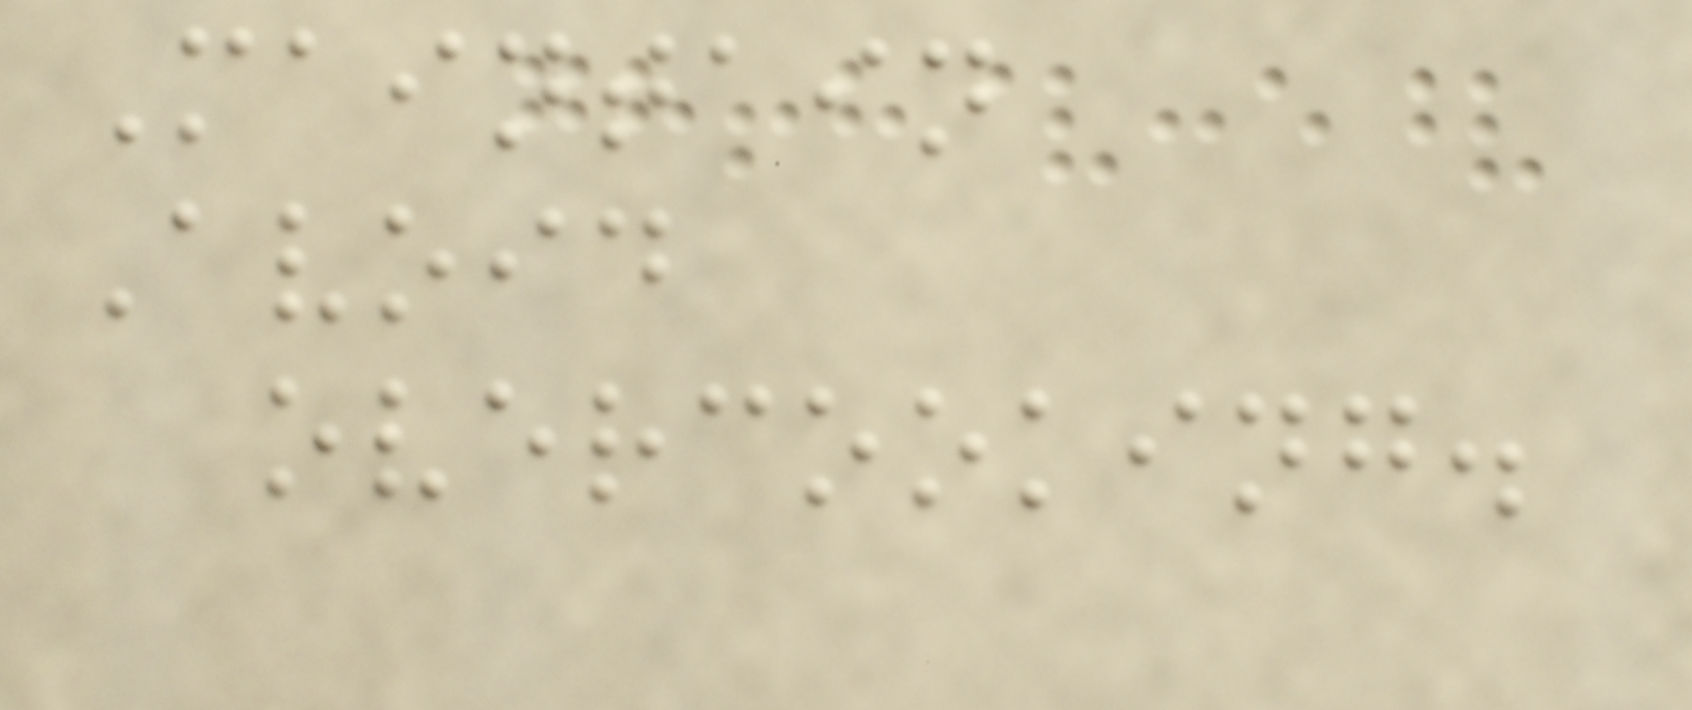Maintain
Avoid
overcooking.
